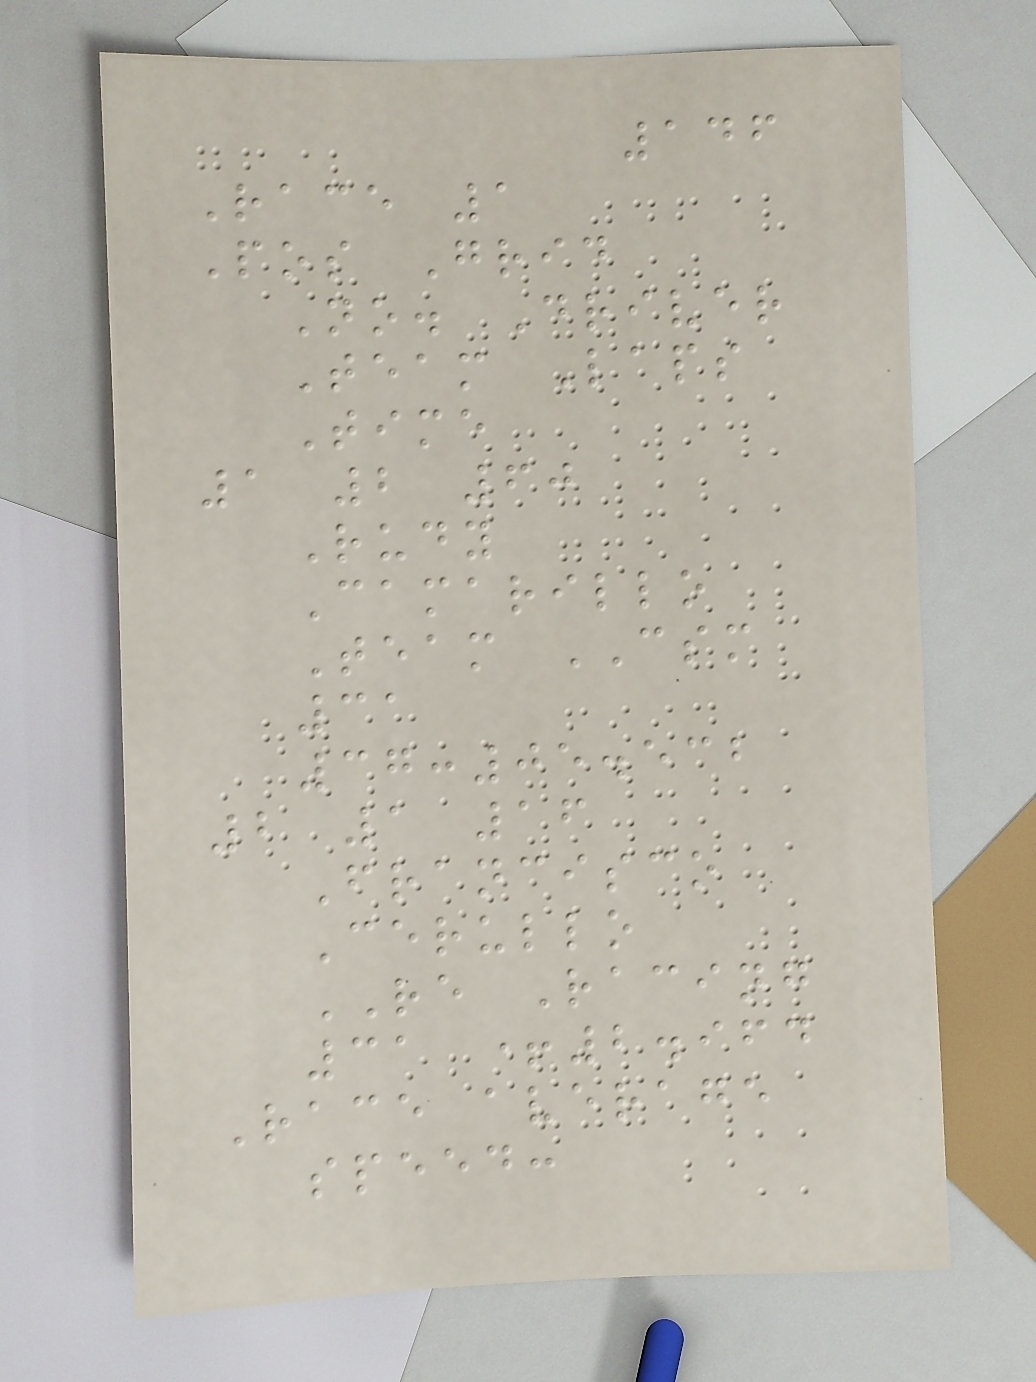146
Race 1
Pos Grid
No. Driver
Team Laps
Time
1 2 60
Rudy
Camarillo
Team CSM
31
37:05.532
2 1 16
Francisco
Cerullo
RE Racing
31 +2.964
Race average
speed:
